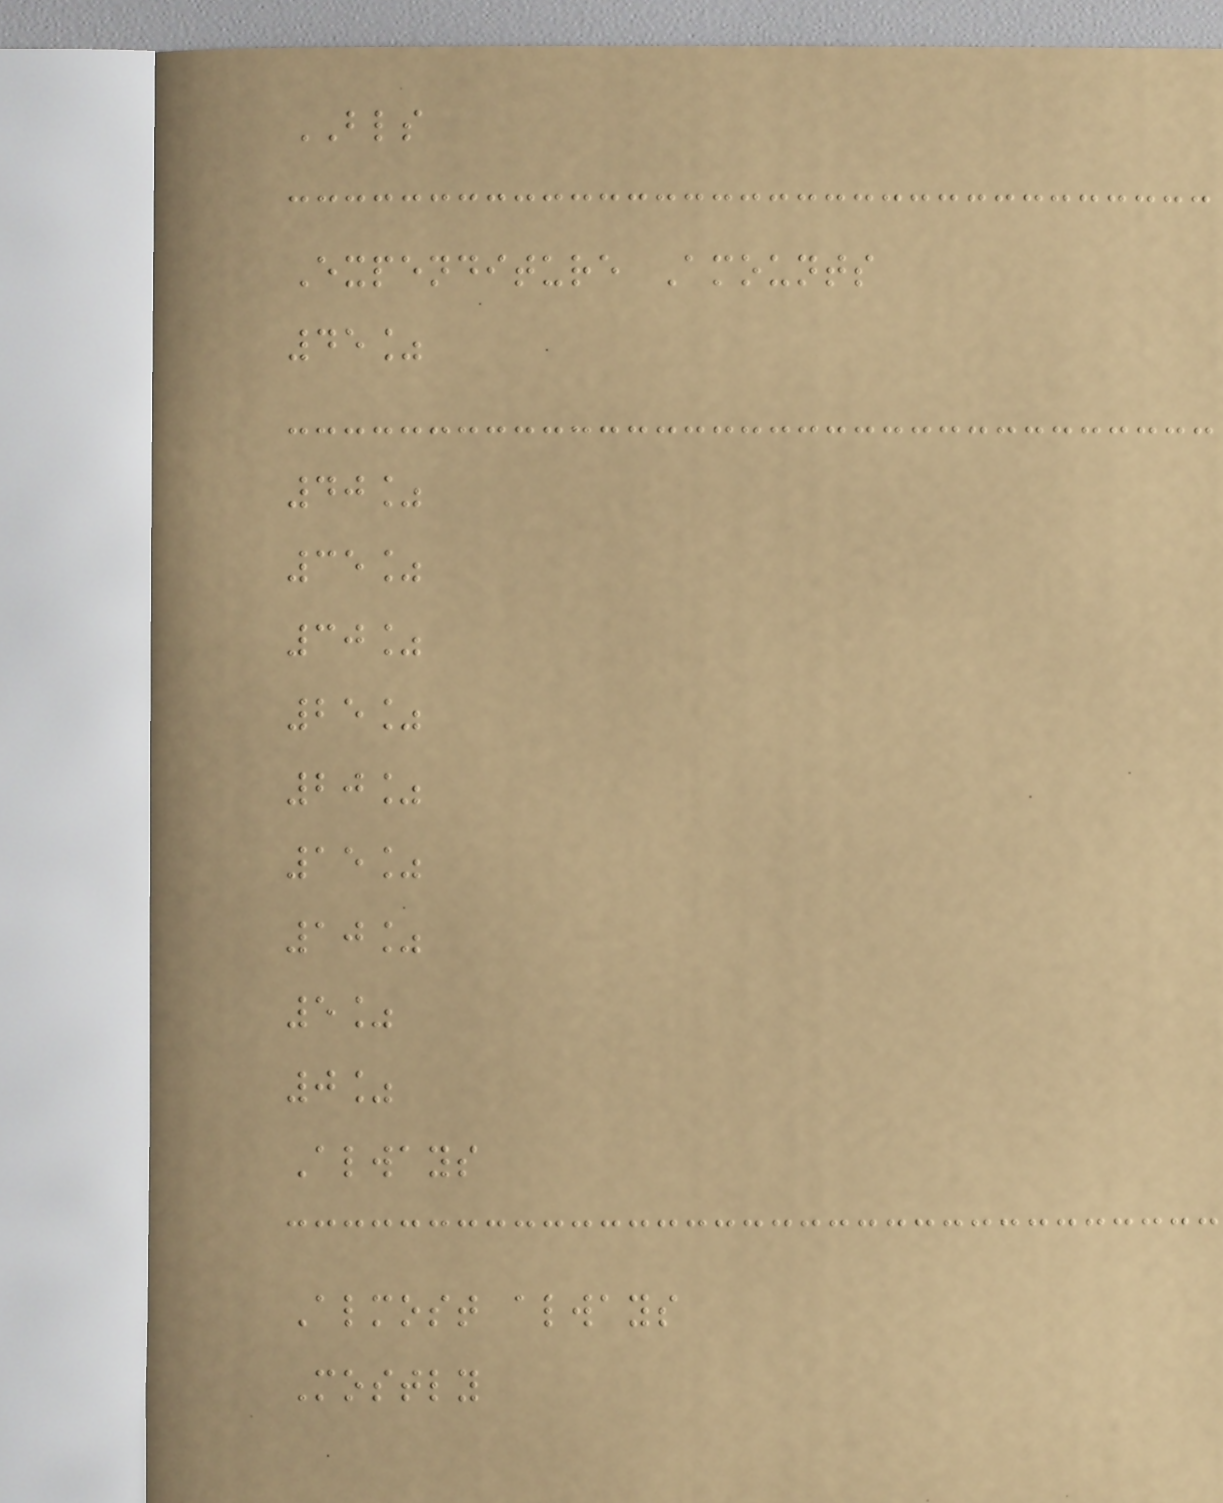BLS
Expenditure Amounts
45%
40%
35%
30%
25%
20%
15%
10%
5%
0%
Always
Almost always
Mostly
